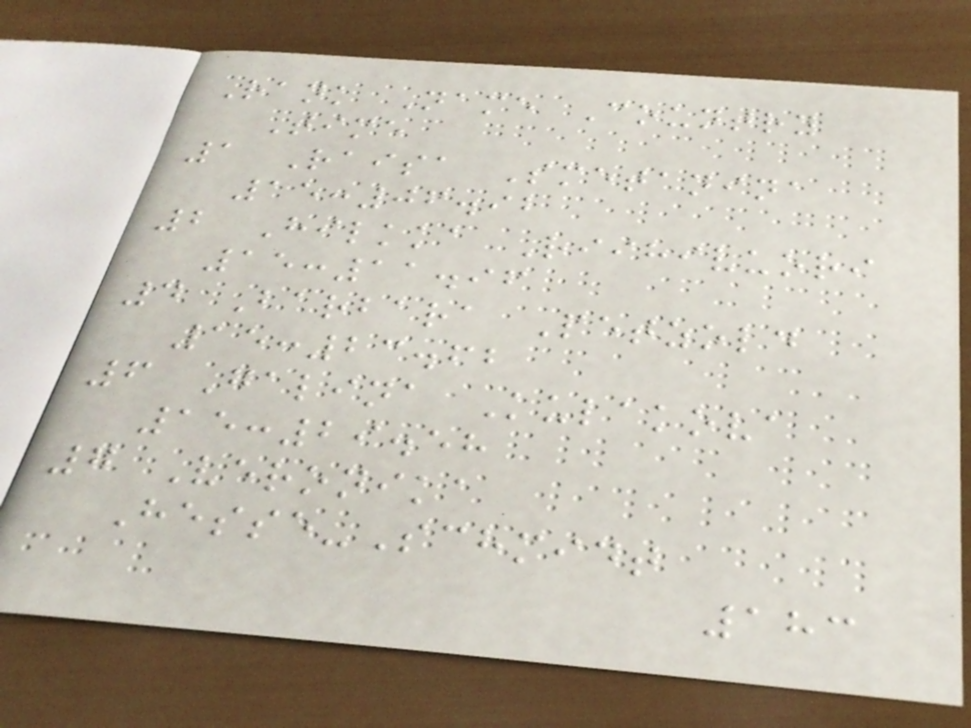Rank Name Country
Time
1 Raisa Smetanina
15:06.92
2 Hilkka Riihivuori
15:11.96
4 Barbara Petzold
15:23.62
6 Galina Kulakova
15:29.58
7 Veronika
Hesse-Schmidt
183
